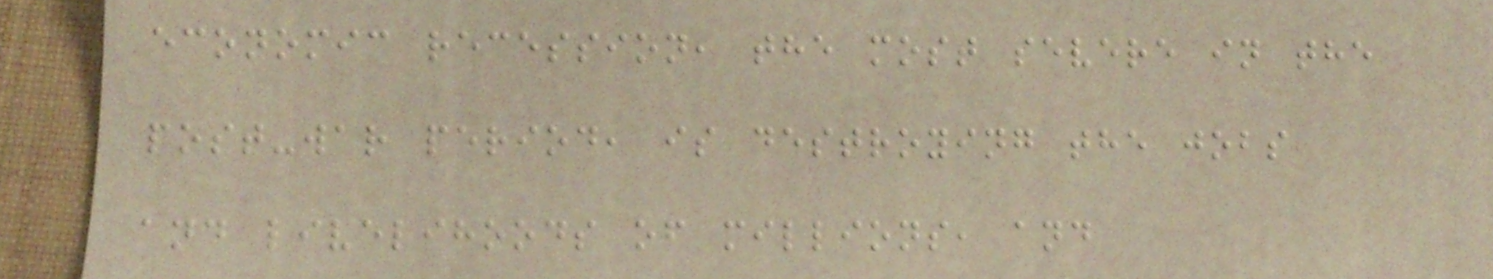economic recession, the most severe in the
post-war period, is destroying the jobs
and livelihoods of millions, and
